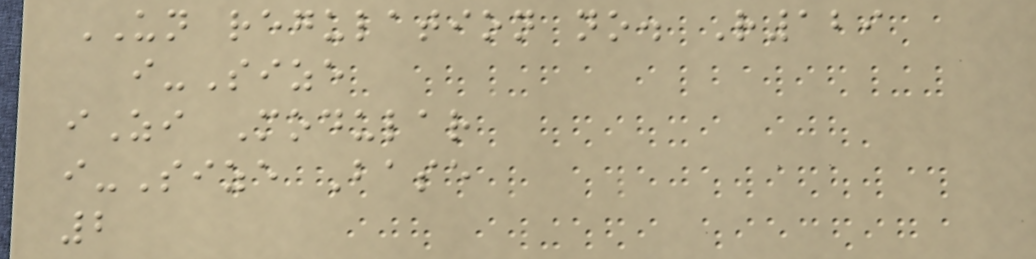UN regulation no. R129
i-Size
iZi Modular
i-Size Base
2
